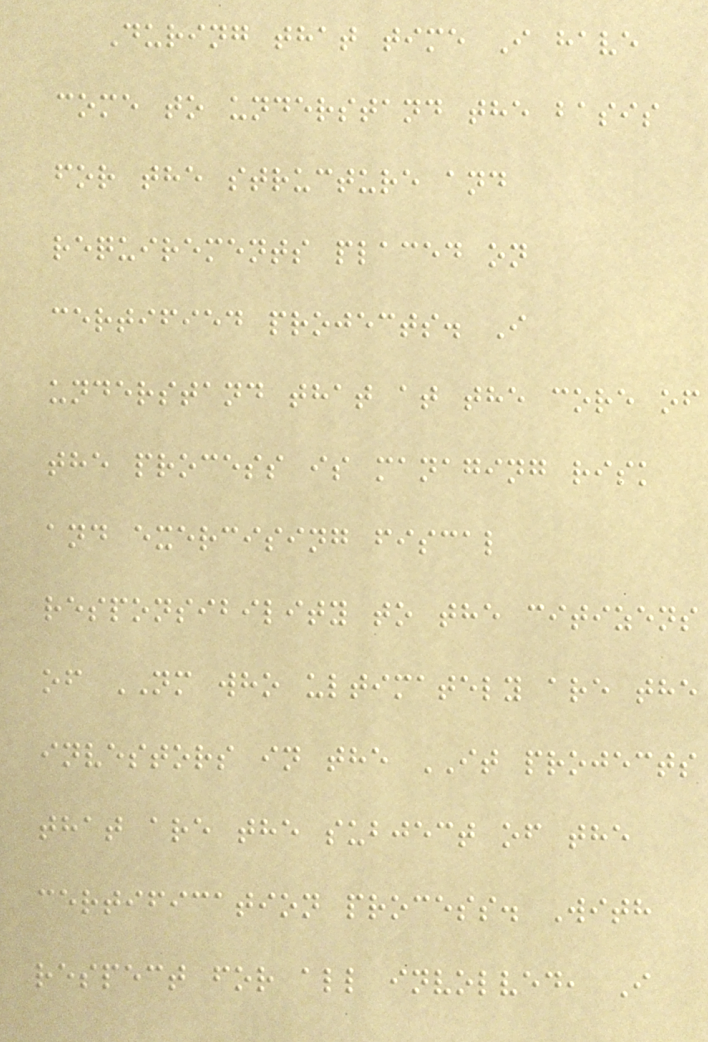During that time I have
come to understand the basis
for the structure and
requirements placed on
certified projects. I
understand that at the core of
the process is managing risk
and exercising fiscal
responsibility to the citizens
of NM who ultimately are the
investors in the IT projects
that are the subject of the
certification process. With
respect for all involved, I
